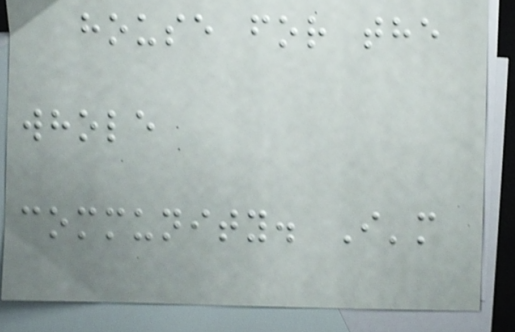house for the
whole
community. I'm
